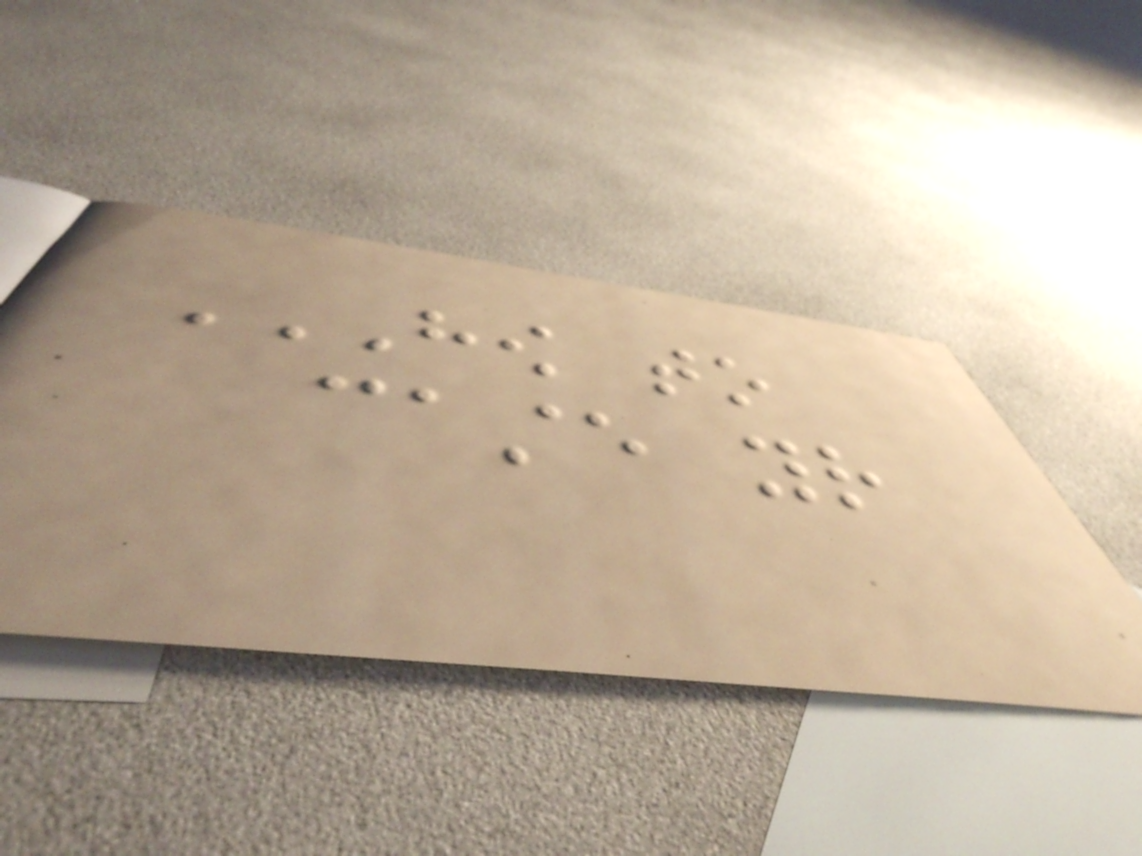HOW TO
CASTE YOUR
